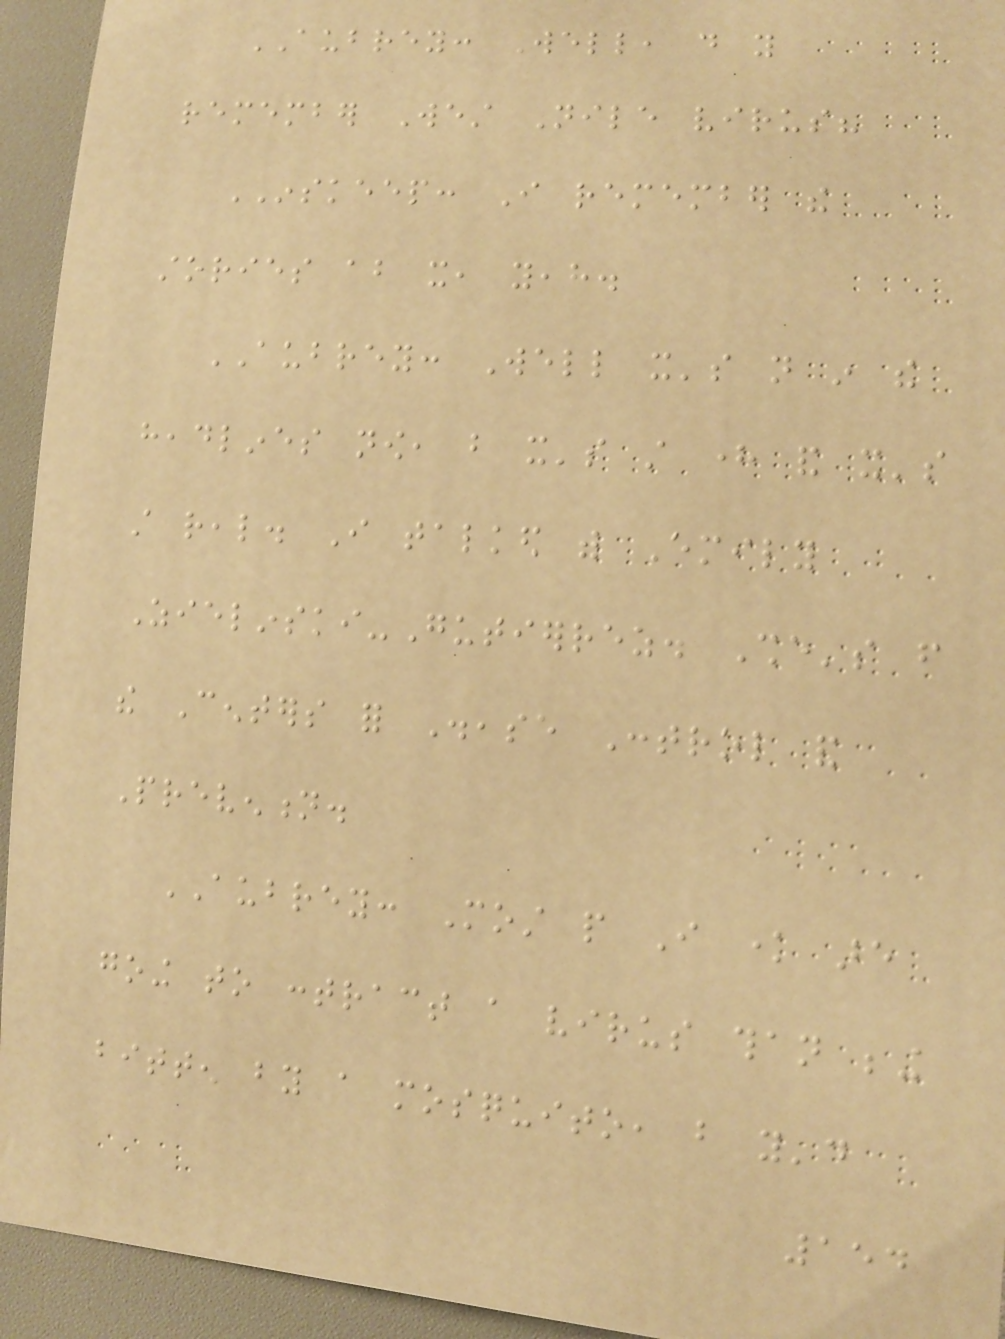AUBREY: Well, do you
remember West Nile virus?
INSKEEP: I remember the
stories about it, yeah.
AUBREY: Well it's not in the
headlines now, but it's still here and it's
still real. I talked with Emily
Zielinski-Gutierrez. She's from
the Centers for Disease Control and
Prevention.
AUBREY: Most people I know are
going to contract a virus than being
bitten by a mosquito, but you'd
154
